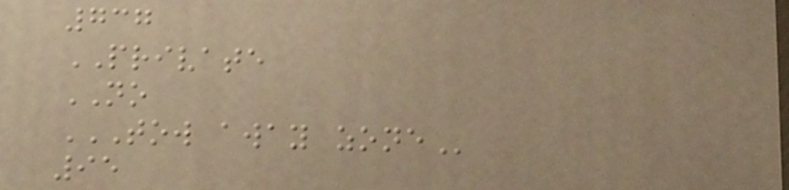737
PRIVATE
NO
TOW AWAY ZONE
95
